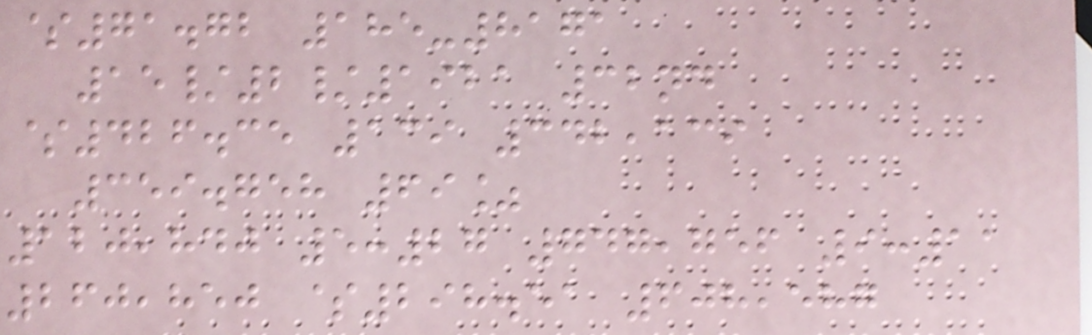$71.72 185-8171
15/2/1921 32nd
$426.35 139 342,139
359.758 69%
120,840 5:27 747,756 9:11
260,850 $298.51 608,587
